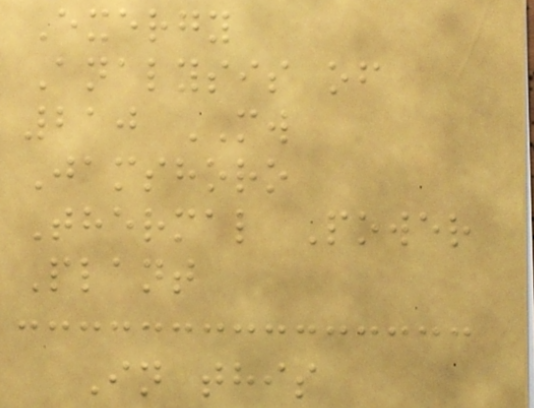Exergy
Analysis of
210 MW
Jamshoro
Thermal Power
Plant
In this
